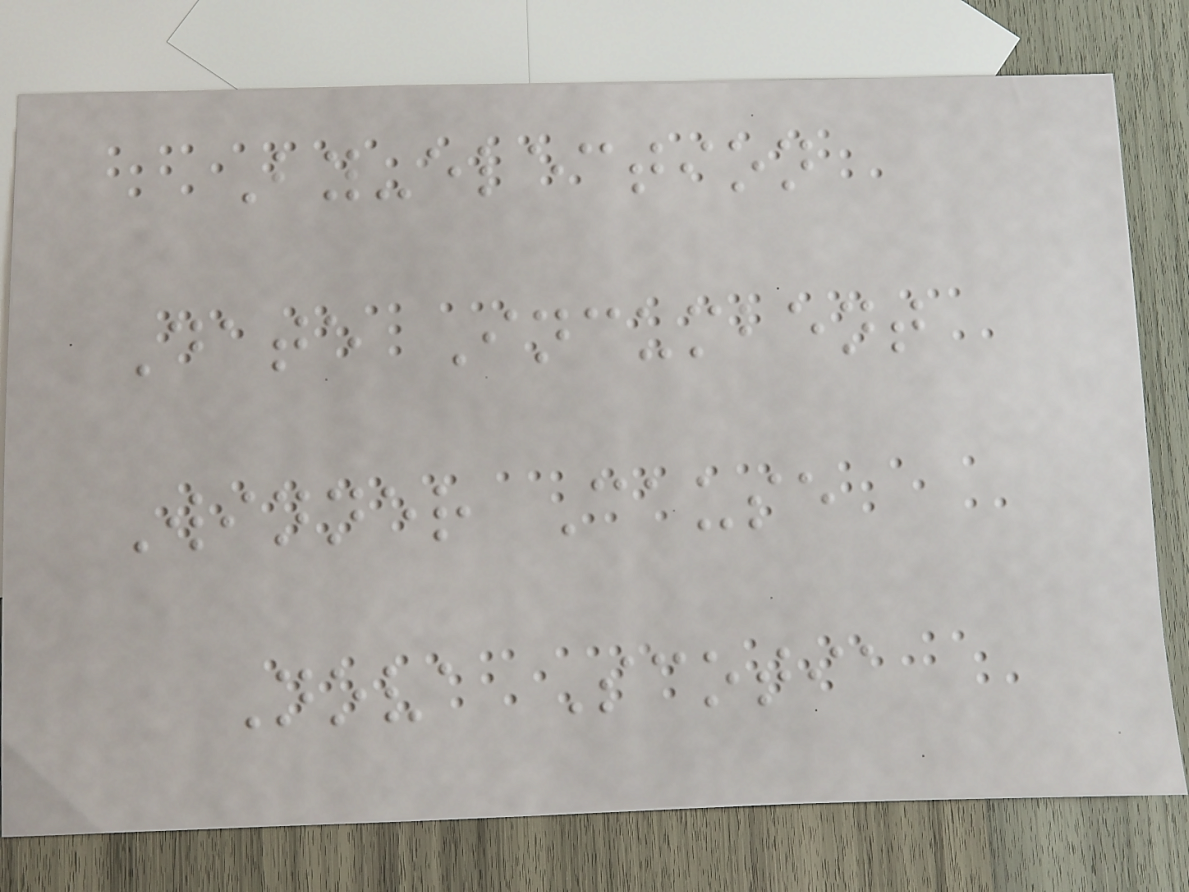By-election
Date Incumbent
Winner Cause
Nova Scotia
